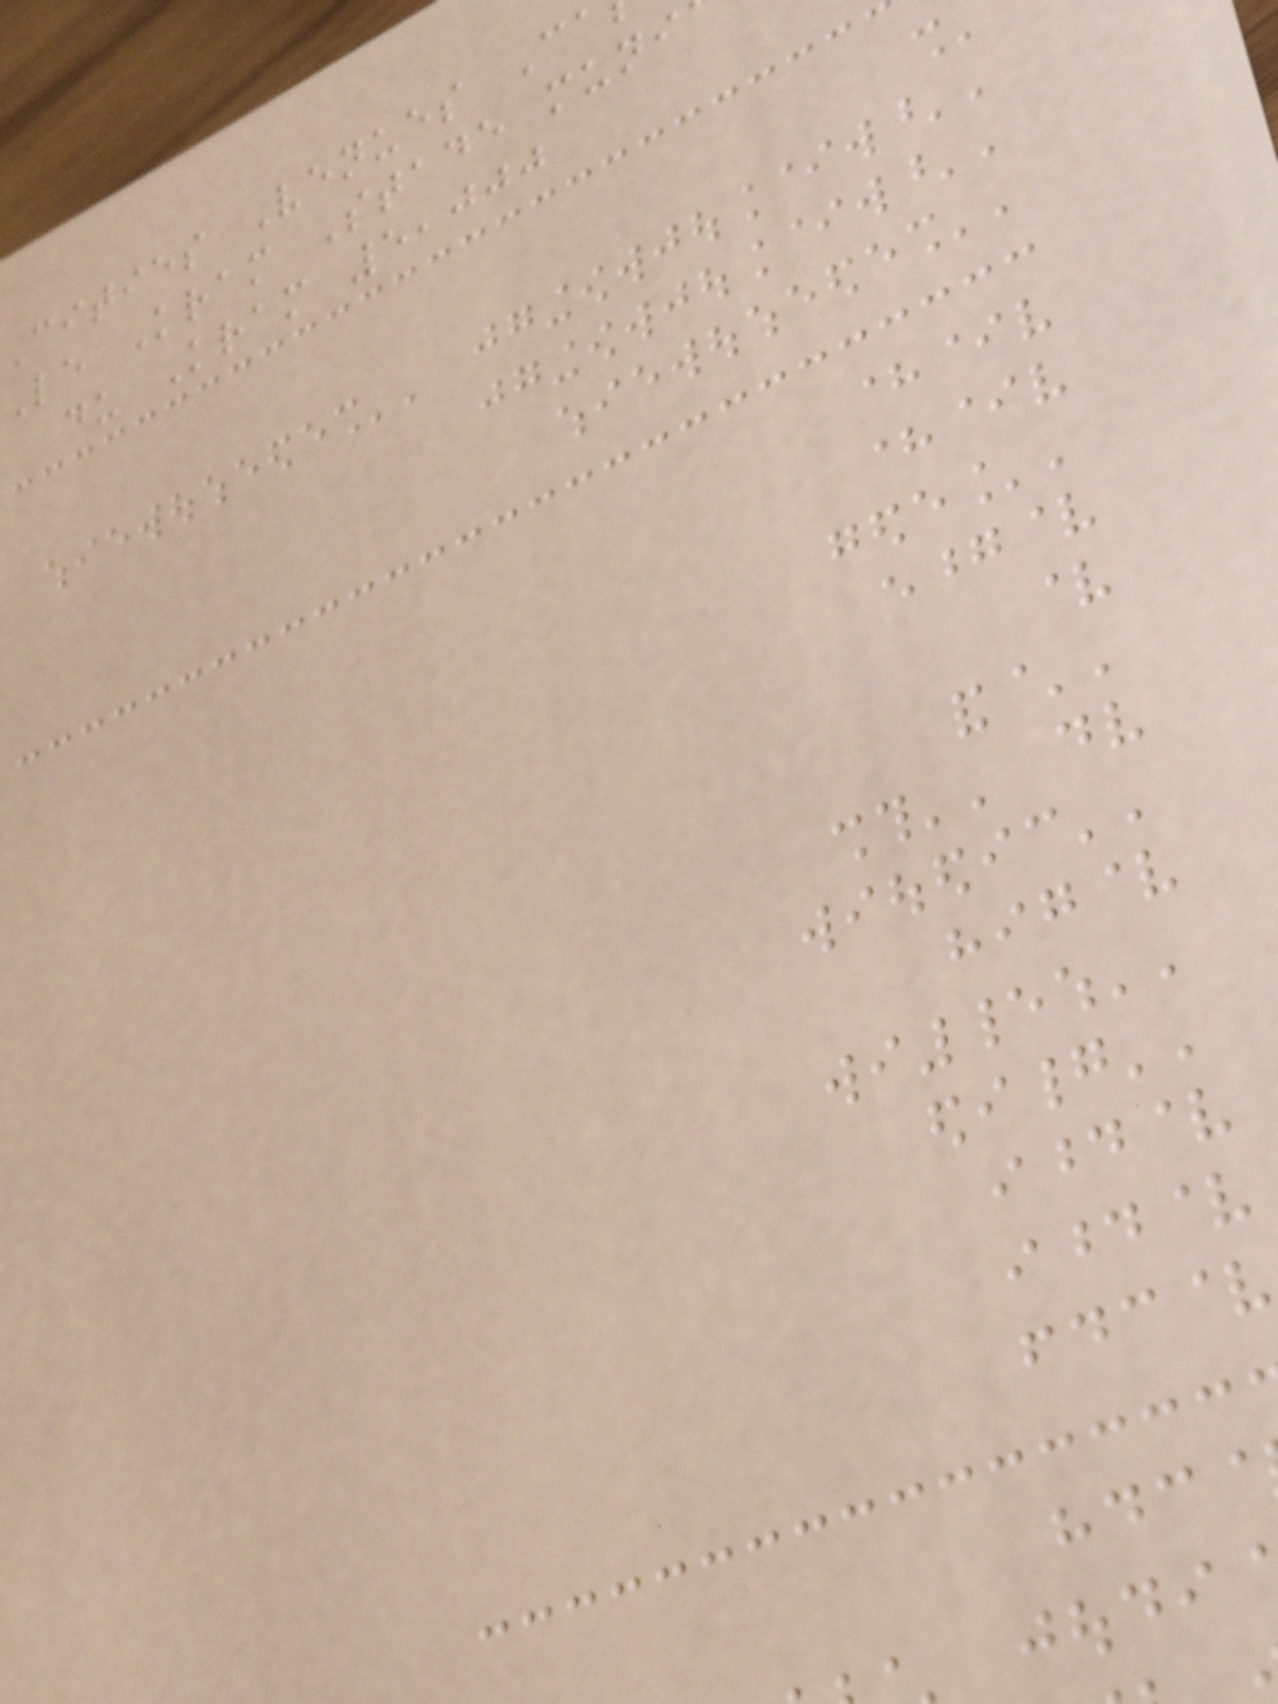Cities Venues Ca
Le Kram Stade muni
du Kram 5,000
